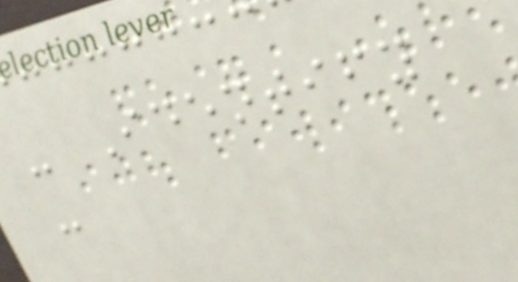- Identify
-
